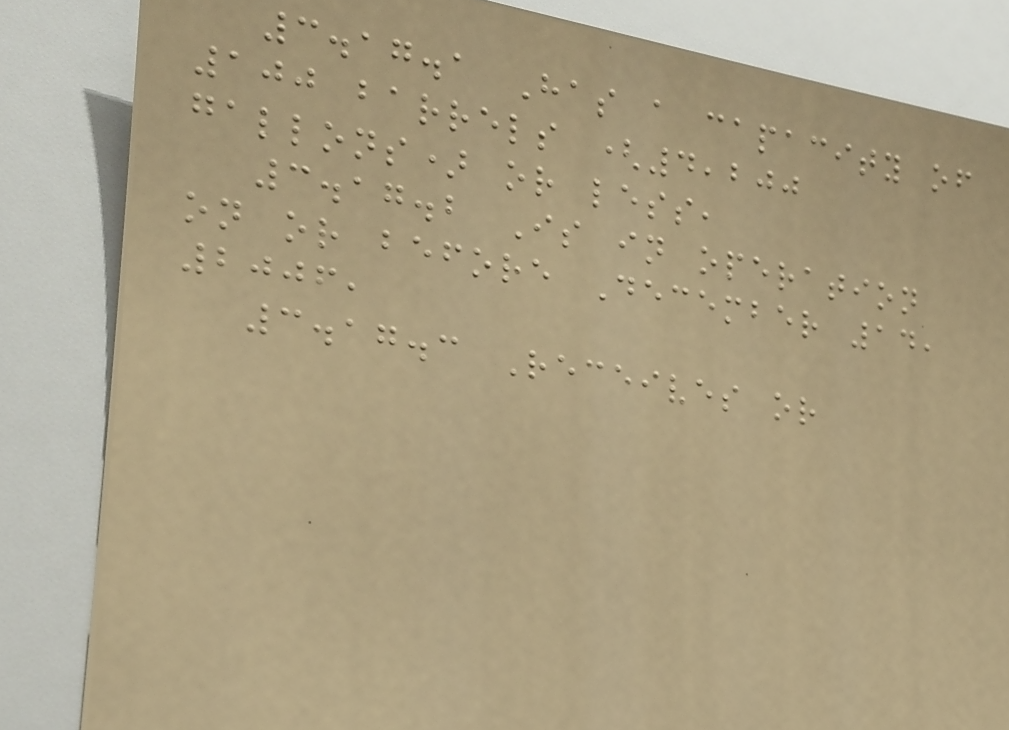3.17.1 Has a capacity of
100 barrels (4,200
gallons) or less,
3.17.2 Is in operation
on or before December 14,
2006,
3.17.3 Receives or
